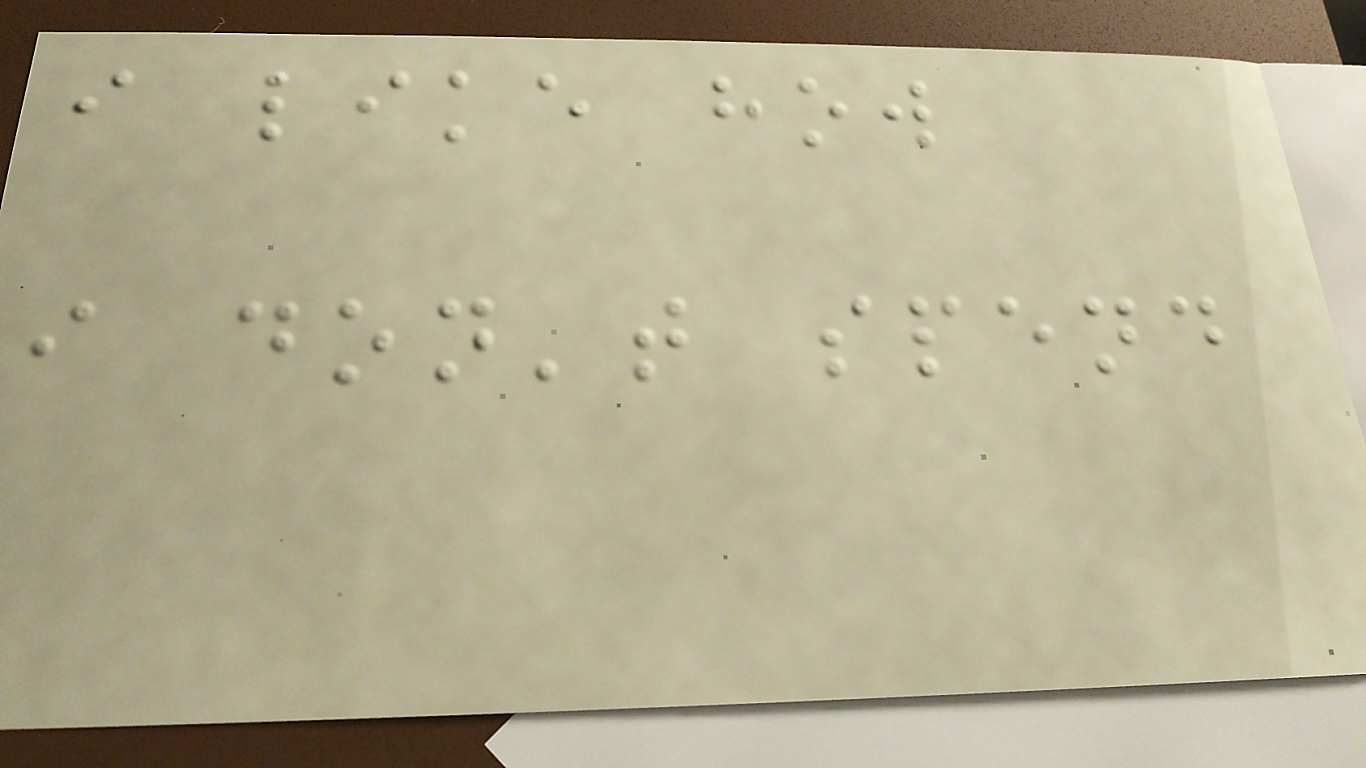i like how
i don't spend
